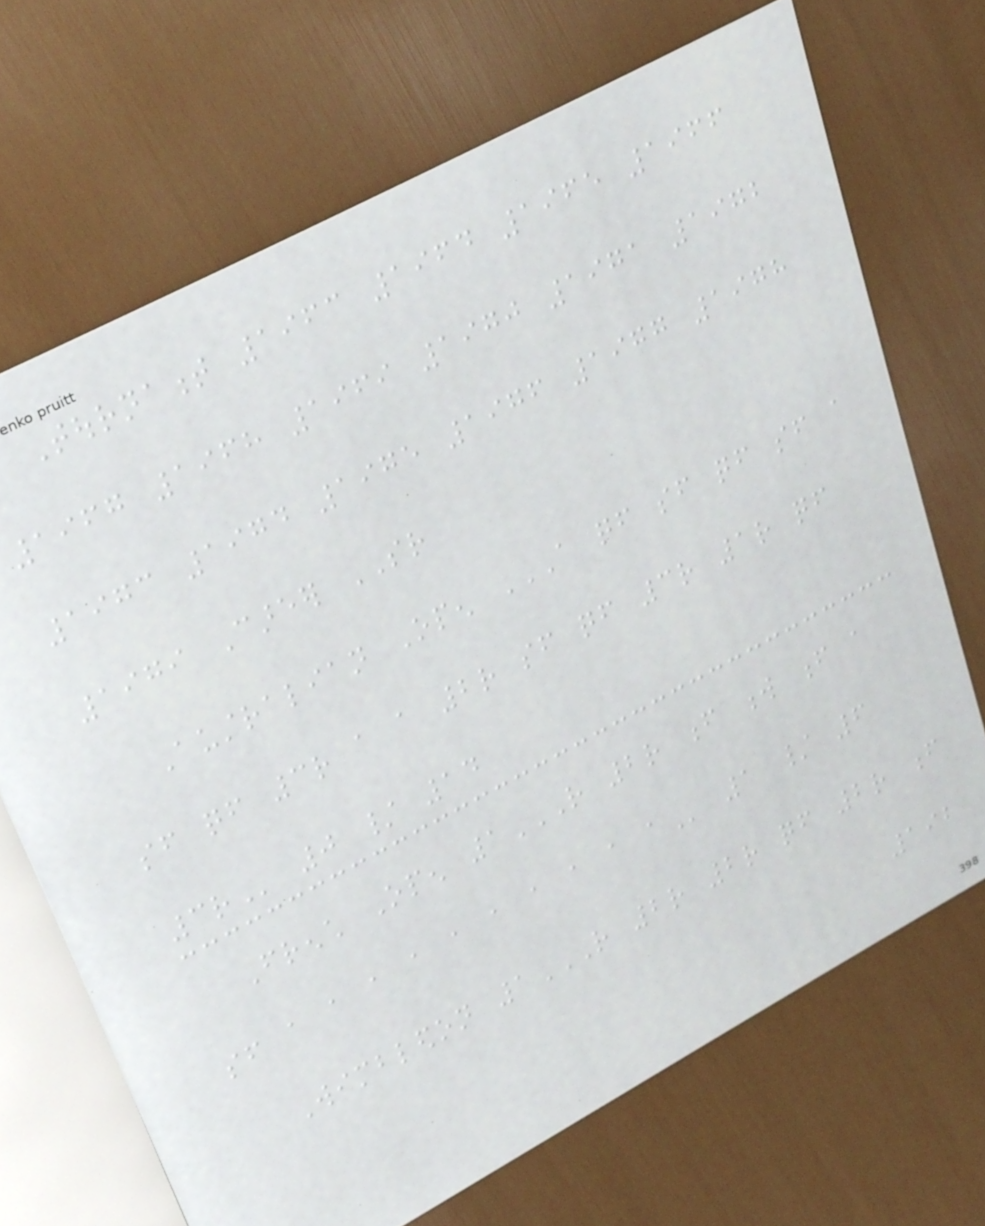Tournament 1963 1964 1965 1966
1967 1968 1969 1970 1971 1972
1973 1974 1975 1976 1977 1978
1979 Career SR
Australian Open A QF SF QF SF A
SF QF 3R A A 2R SF QF 3R 1R QF
3R 0 / 14
French Open 1R 2R F W F A
SF A A A A A A A A A A 1 / 6
Wimbledon 1R 2R 2R QF 2R F
192
